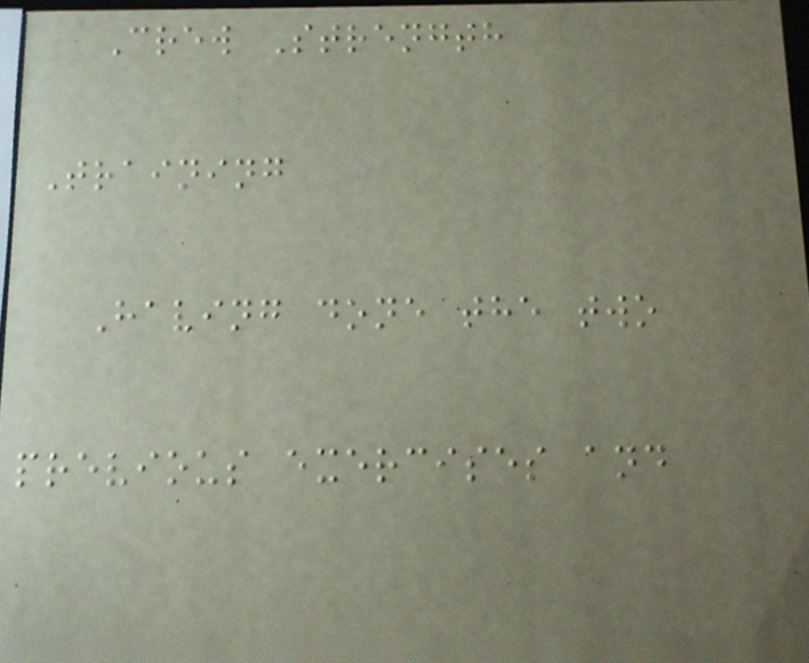Crew Strength
Training
Having done the two
previous exercises and
